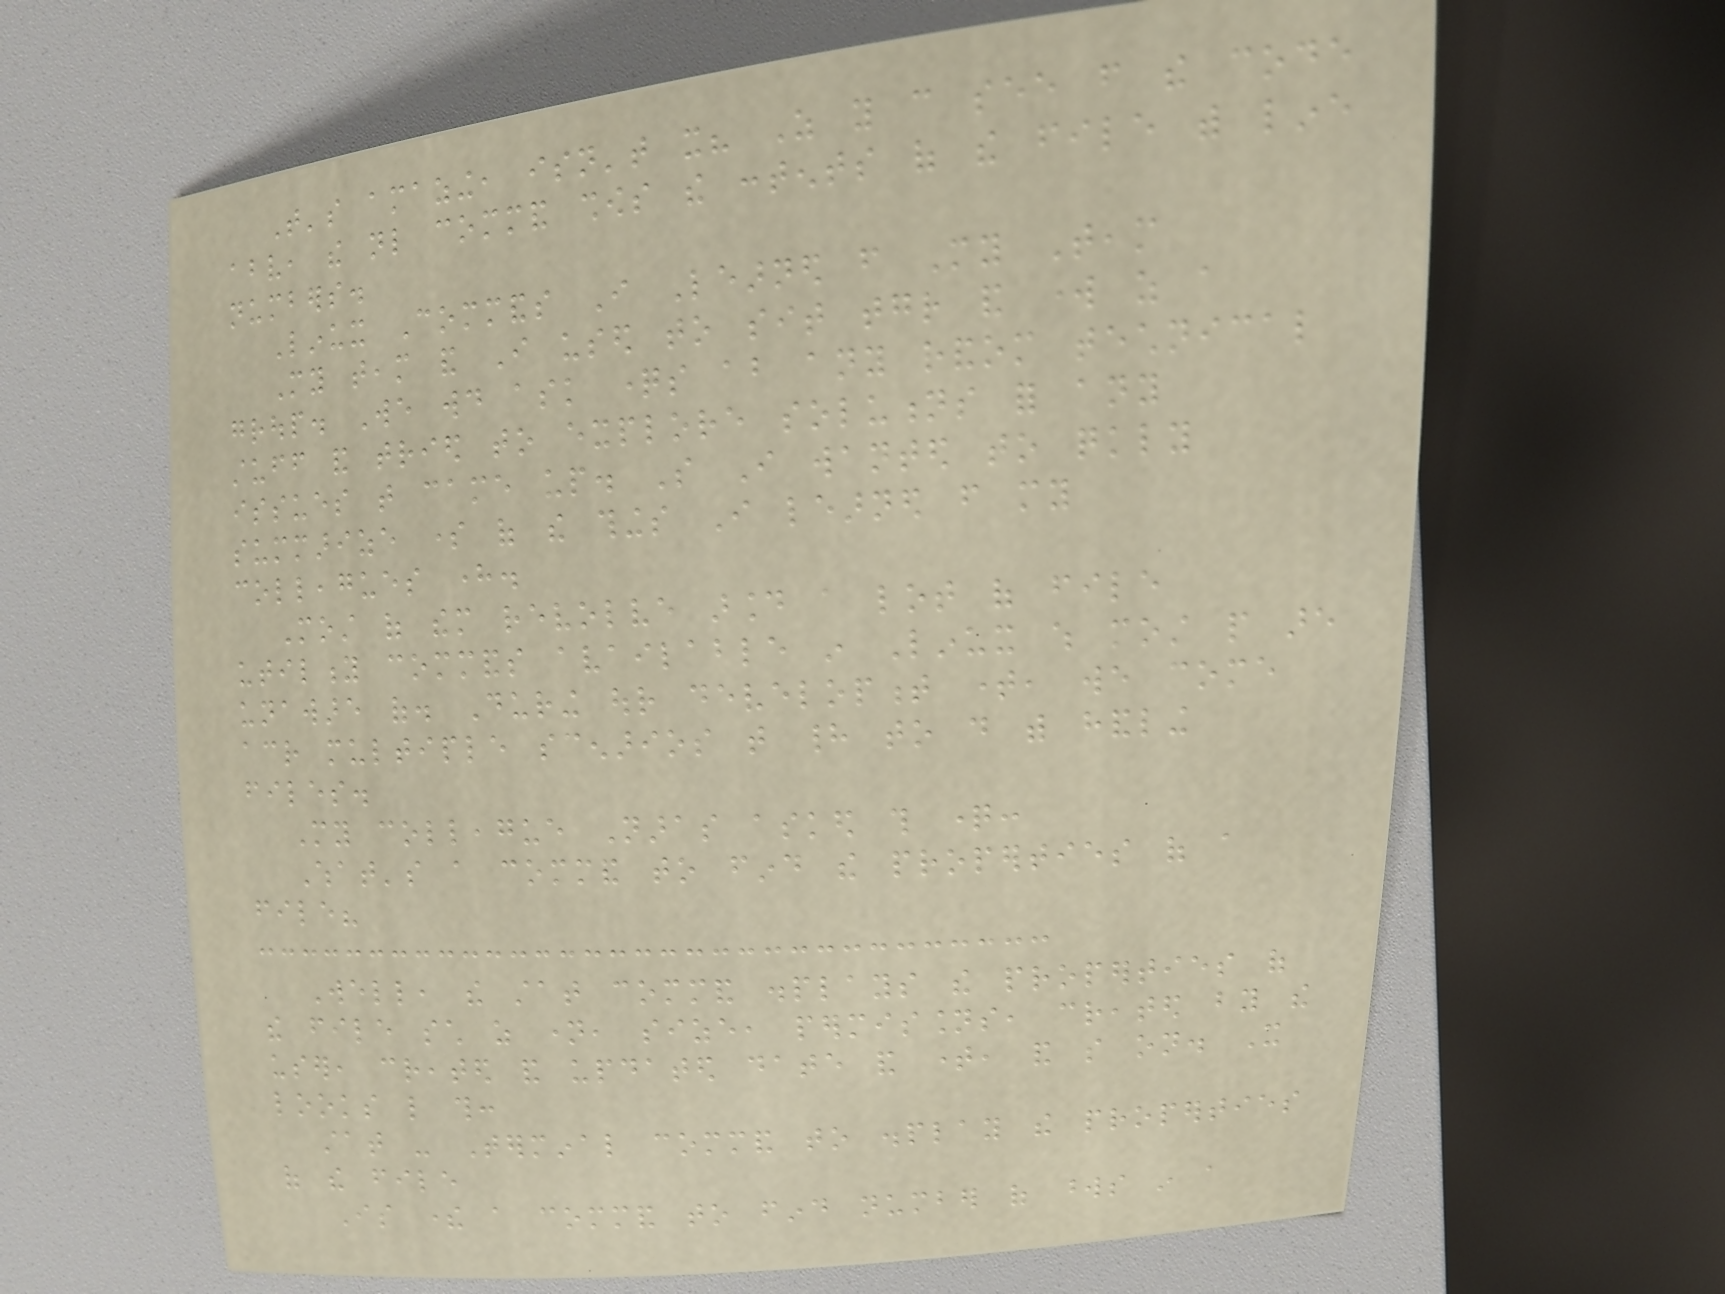That's amazing, isn't it? As you can see from the code
above, the nl command shows the contents of the file with line
numbers.
Linux Commands I Learned from My Team
My team and I used to sit together and work as a
group. We would ask questions about any random technical
stuff and tried to explore solutions for any
issues that came up. So I wanted to quickly
summarize some of the things I learned from my
colleagues here.
Most of them revolve around a lot of file
utility commands available in Linux which most people are
unaware of. During our development time, we come
across multiple scenarios that had to do with handling
files.
My colleague Naras asked this question:
What's a command to find the properties of a
file?
Well, the stat command displays the properties of
the file such as name, size, permissions, created by the
user, created and updated date and time, and so on. It
looks like this:
stat - Terminal command to display the properties
of the file
Is there a command to find number of words in a
